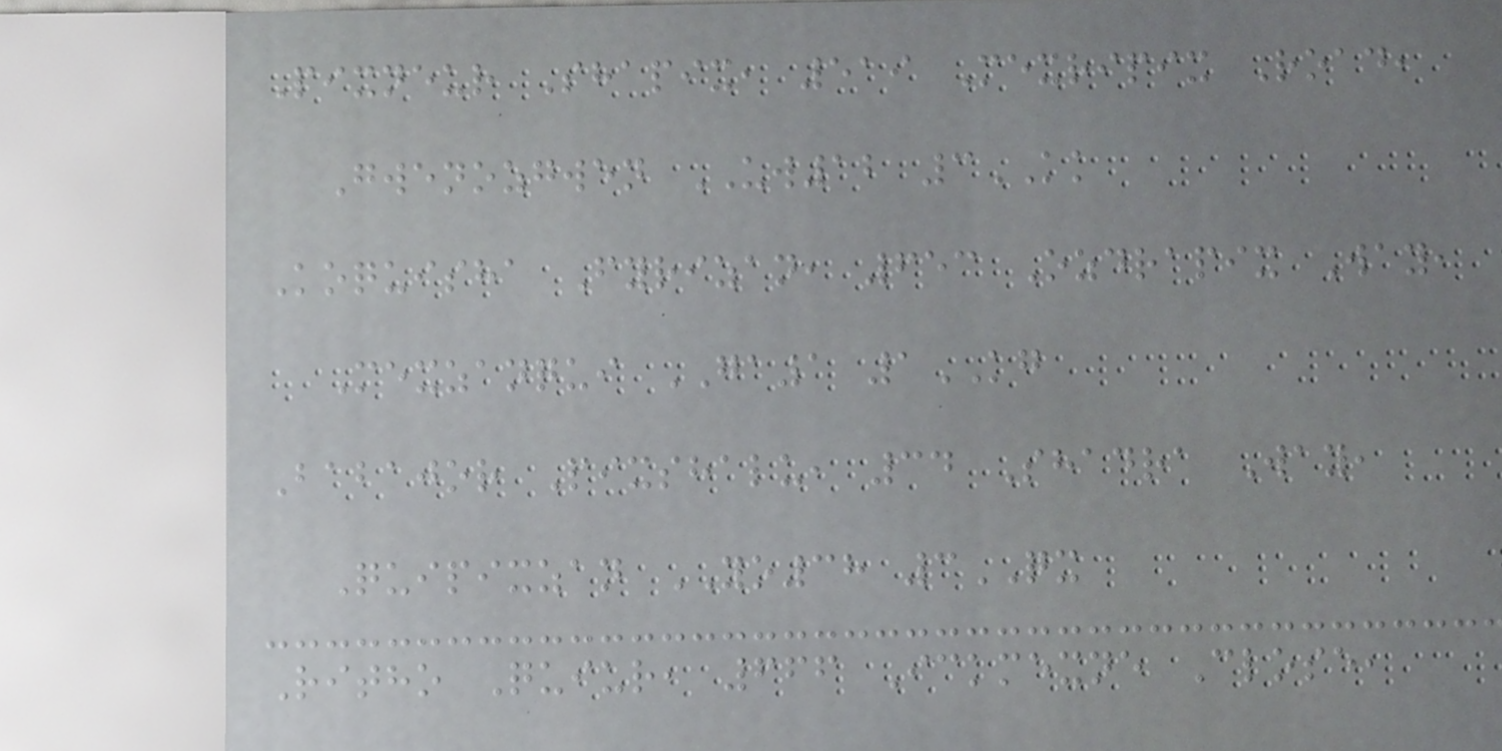Pixneur Shapix, 519 Mexripix Road,
Gwenozgwen UW12 3KK
Koquisha Fyrizan, 653 Ozdrapix Way,
Mexzanqui GA1 1KG
Babajor Pixshalu, 34 Shadra Way,
Quipixzan YO38 3QX
Ritho Quiur, 666 Ickmexne Close,
